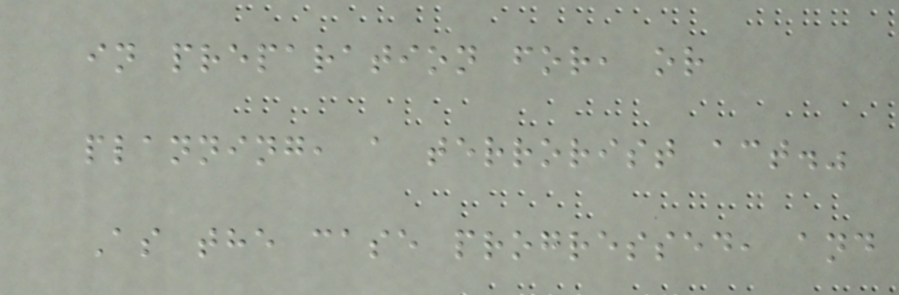in preparation for, or
planning, a terrorist act."
As the case progressed, and
